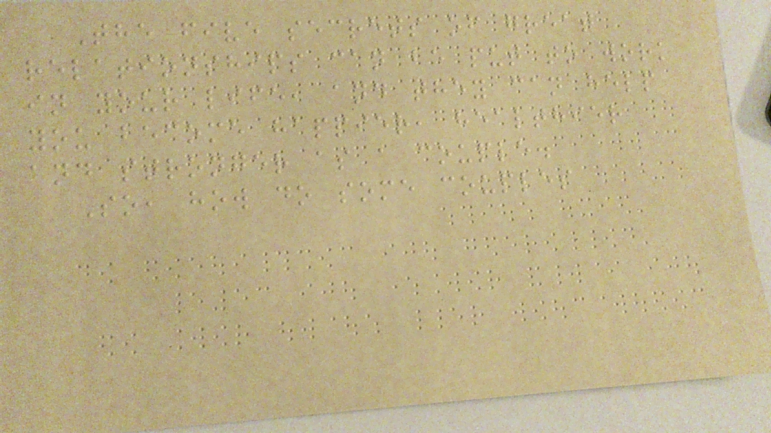The five secrets of great
relationships can be put to work
in your life, and they can help
you become happier, healthier
and stronger as a couple.
So, how do some couples
